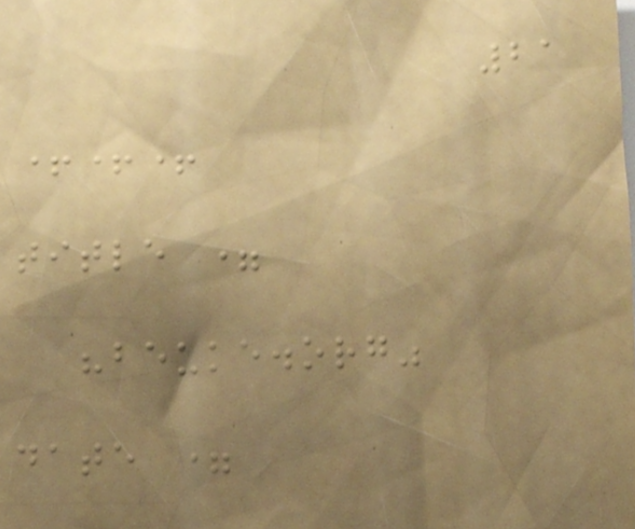21
+++
title =
"beuke.org"
date =
